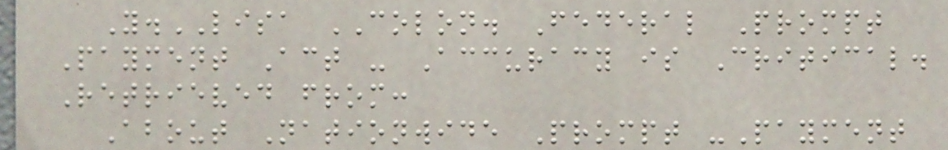Y.LISA COLON. Federal Prompt
Payment Act - Accuracy is Critical.
Retrieved from:
About Nationwide Prompt -Payment
